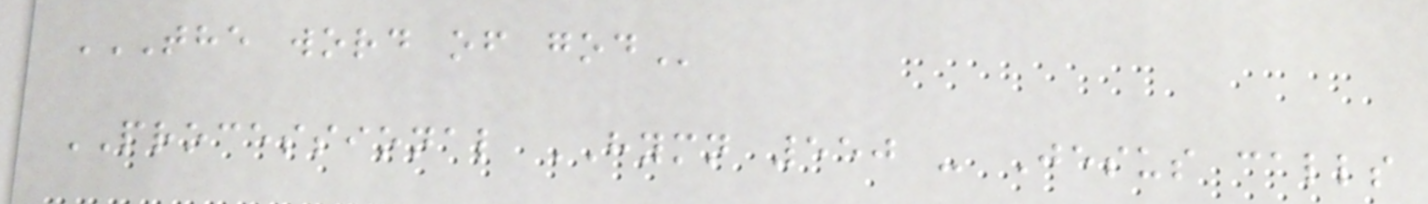THE WORD OF GOD
PROCESSIONAL HYMN 550 - Jesus calls
